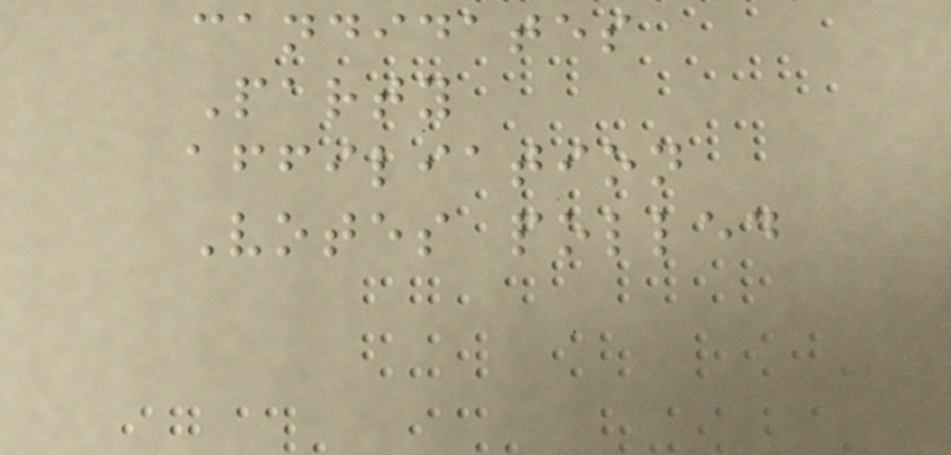candidates
Party
affiliation
Votes polled
